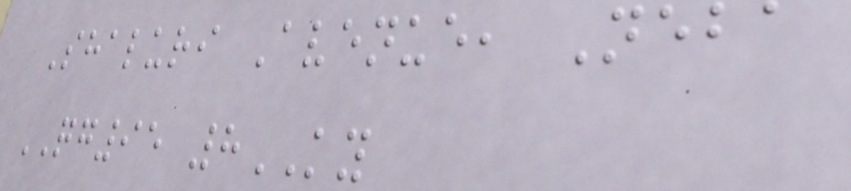Shaluri Avenue, Neba
QG95 8KY
